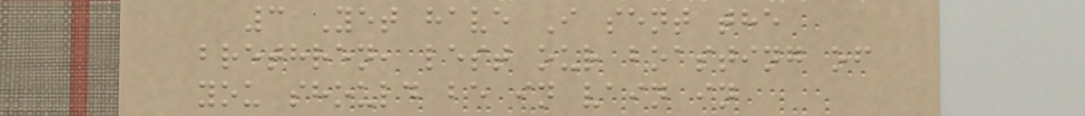3 Yet have I sent the
brethren, lest our boasting of
you should be in vain in
